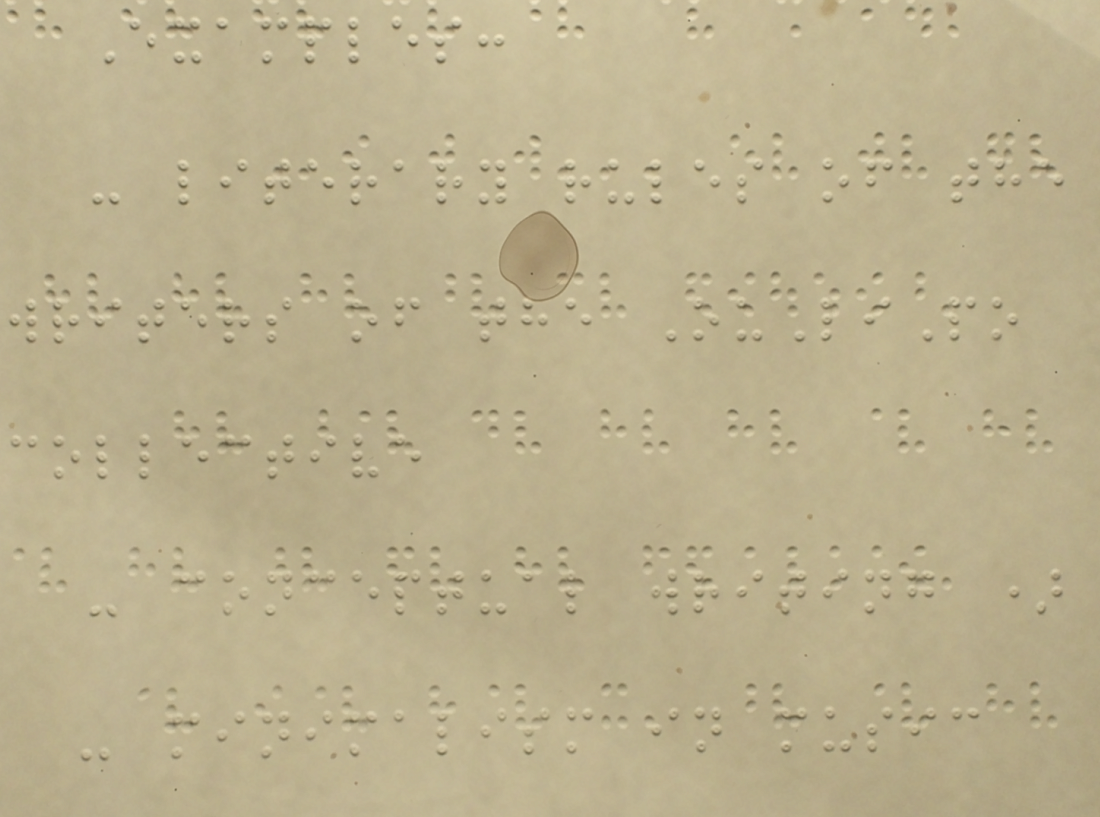Examples:
- literary rules of the
writers of the OuLiPo
collective
- conceptual writing )
- minimalism in music
